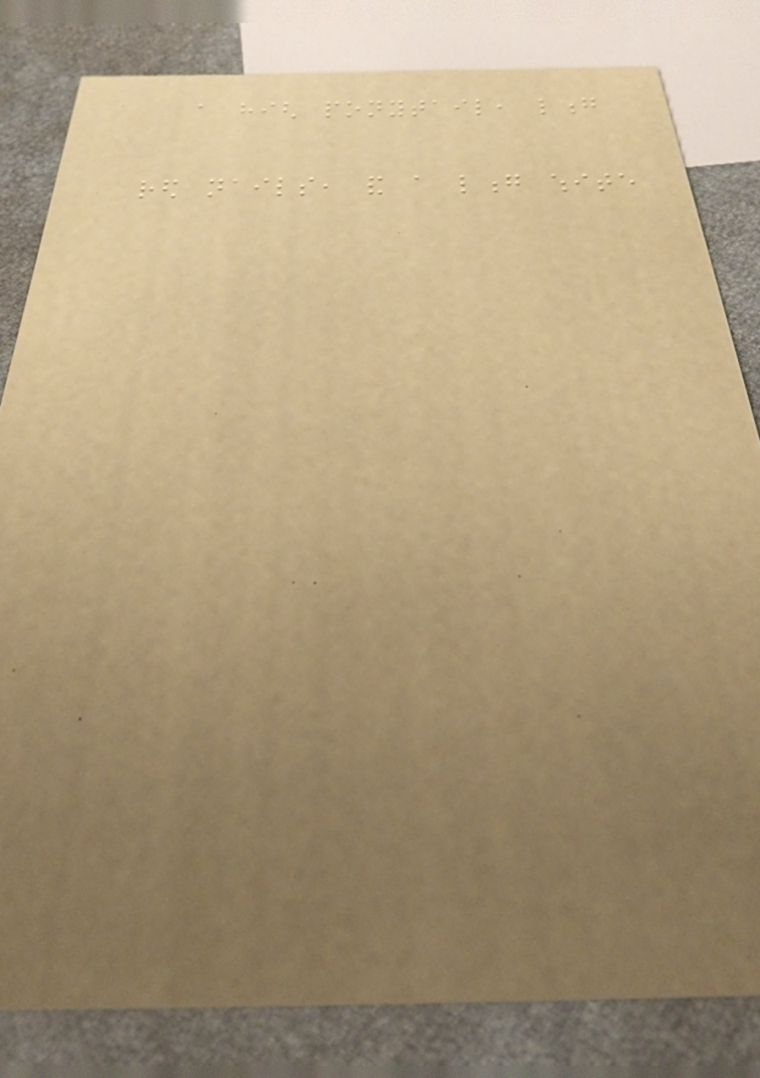a high ponytail, long
red nails, and a long white
